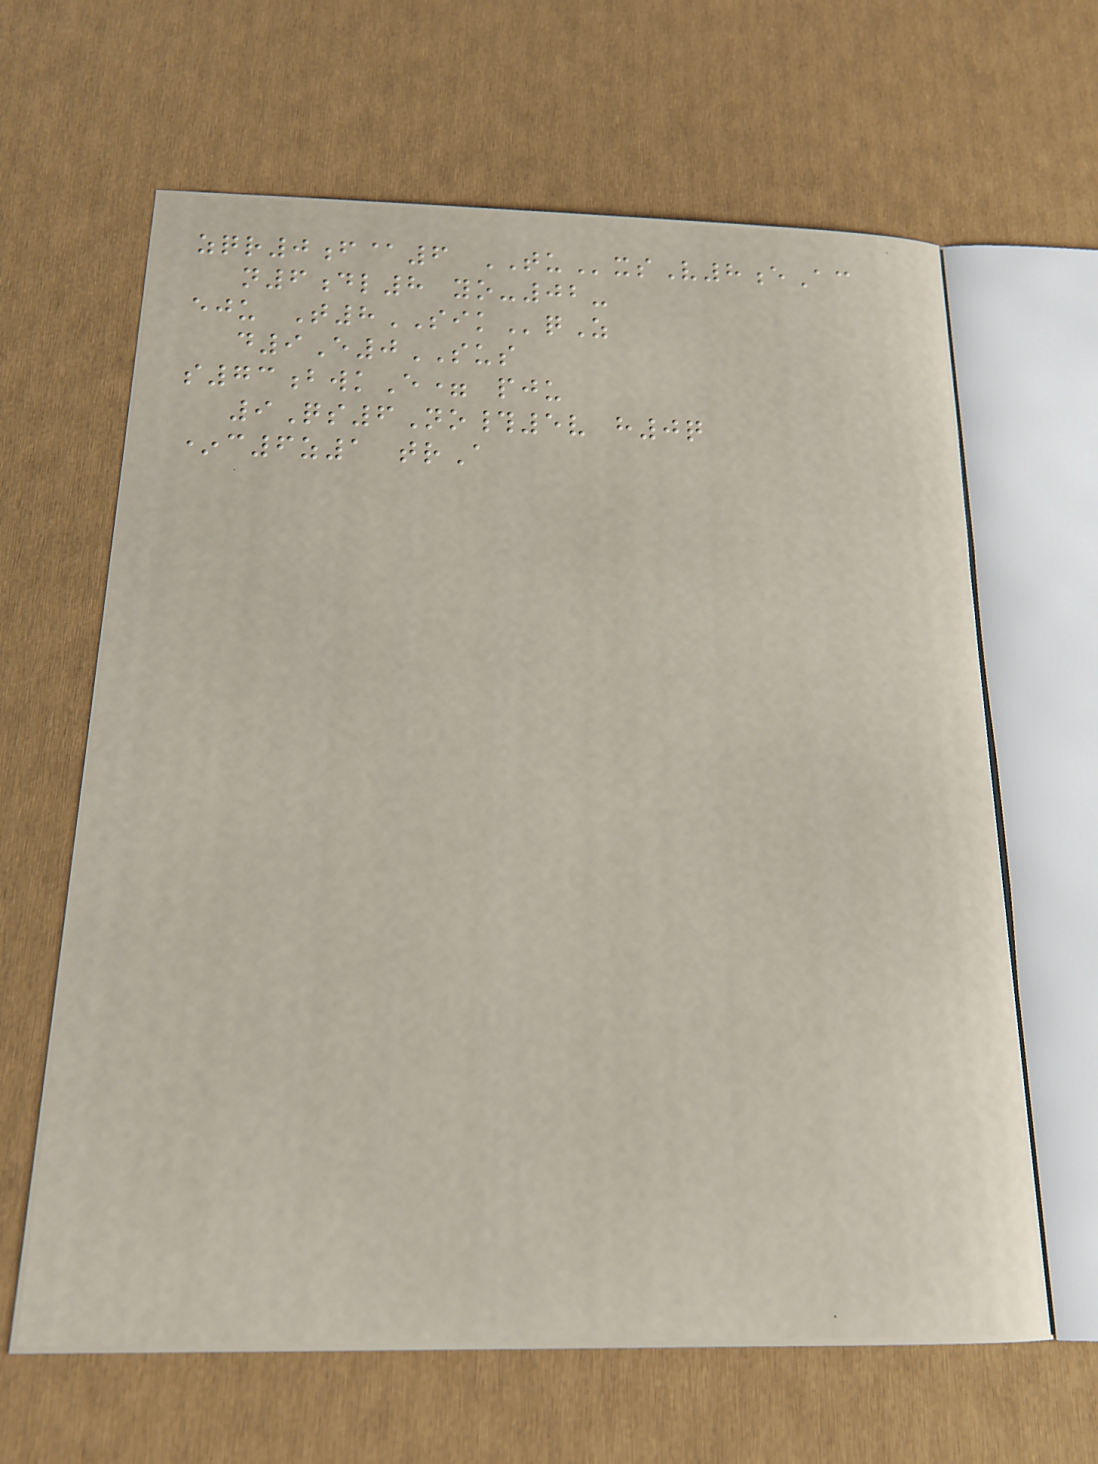zqr0f@6 TUxsV8eAc
n6dl8 yo-02-
eju T8SIKqZ
d9E0SUS
s73bwkE= pju
9Qs6No#5v h0q
*c6z1 trA
